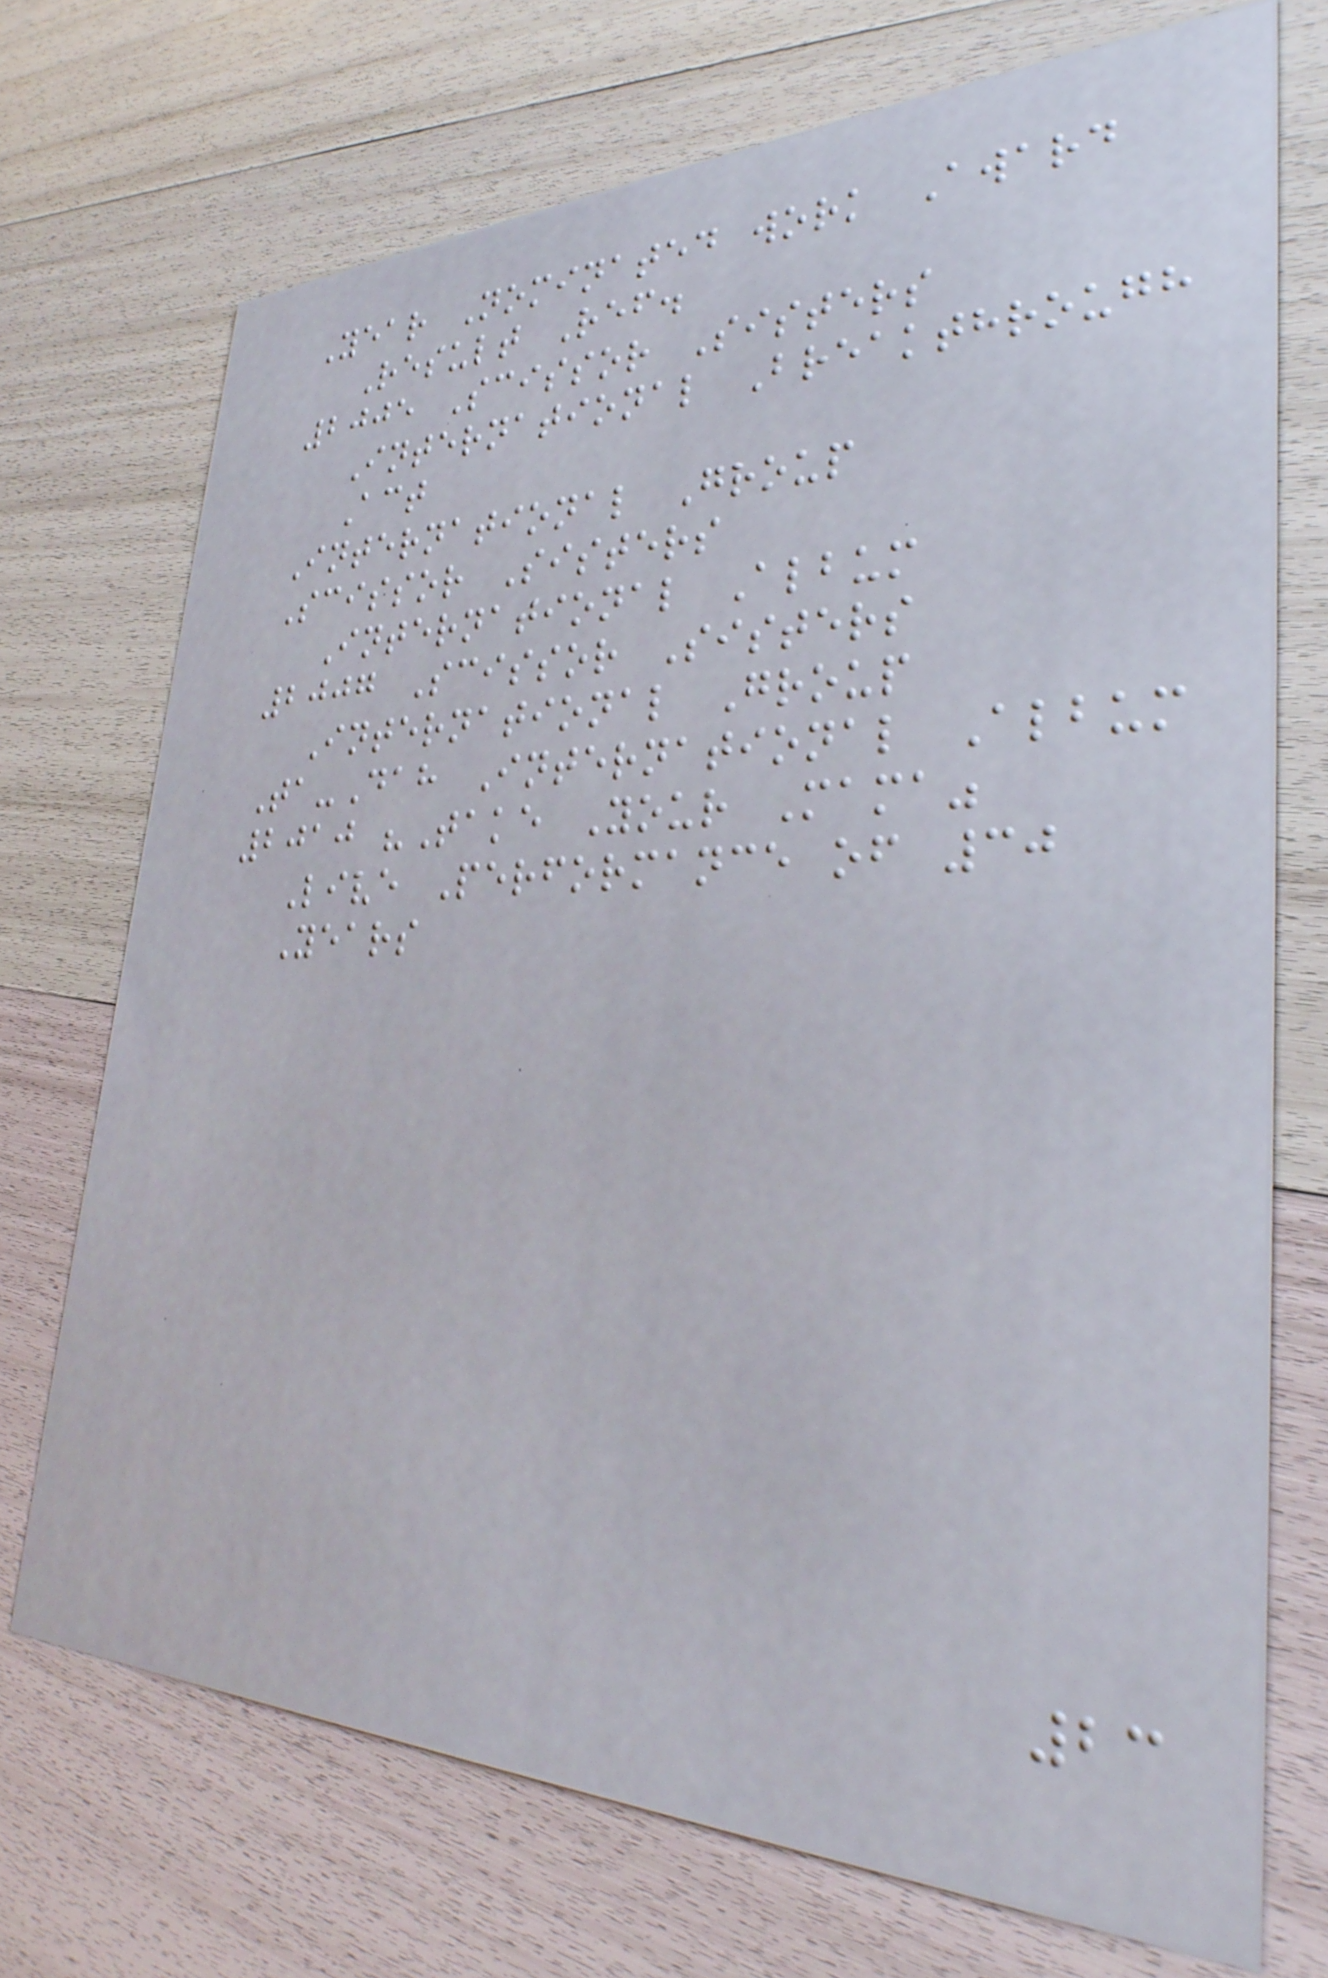Year Nominated work Award
Result Ref.
2005 Scissor Sisters
International Breakthrough
Act
International Group
Scissor Sisters
International Album
2007 Scissor Sisters
International Group
Ta-Dah International Album
2010 "Take Your Mama"
Live Performance of 30
Years
23
